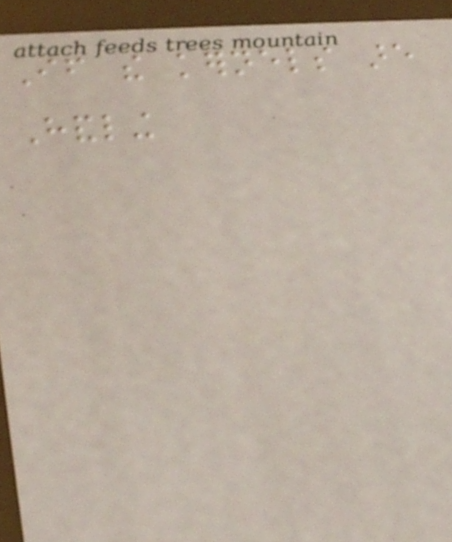If the kernels are
Handling
